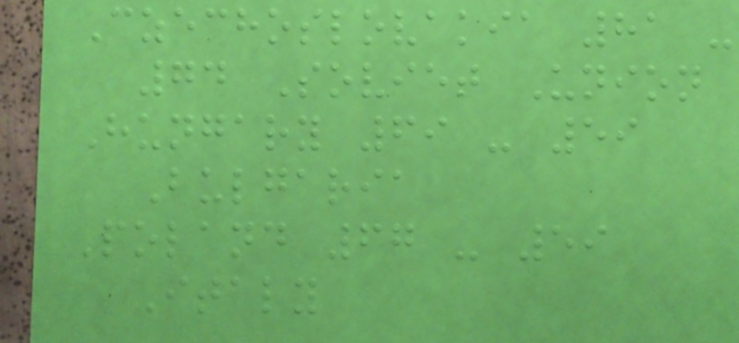Czechoslovakia 81 -
74 Soviet Union
Hungary 69 - 59
Bulgaria
Poland 67 - 59
Italy
